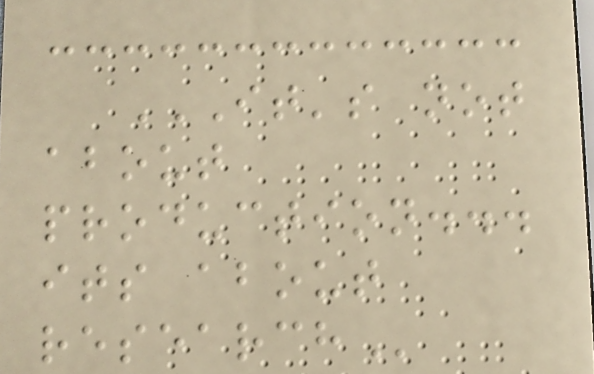IT'S NOT
ABOUT
PRODUCTION...
ITS ABOUT
RESEARCH
